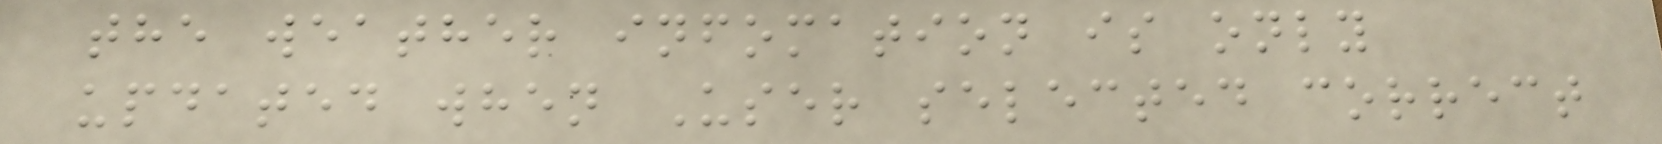the weather infomation is only
updated when User selected correct
